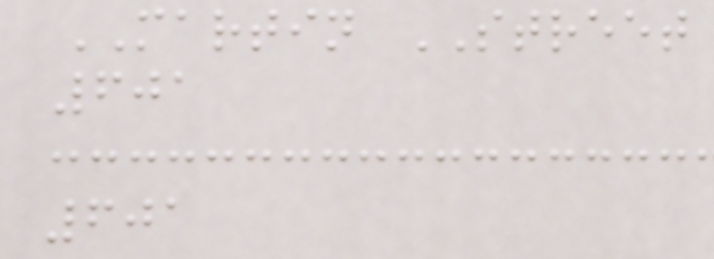MARTIN STREET
601
601
